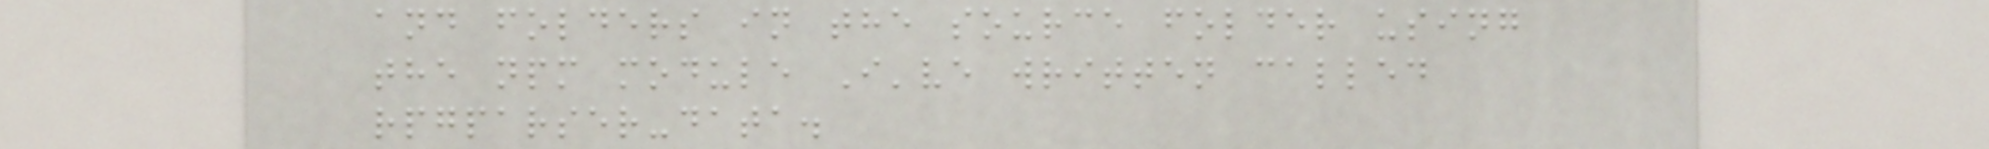and folders in the source folder using
the npm module I've written called
rpgparser-data.
